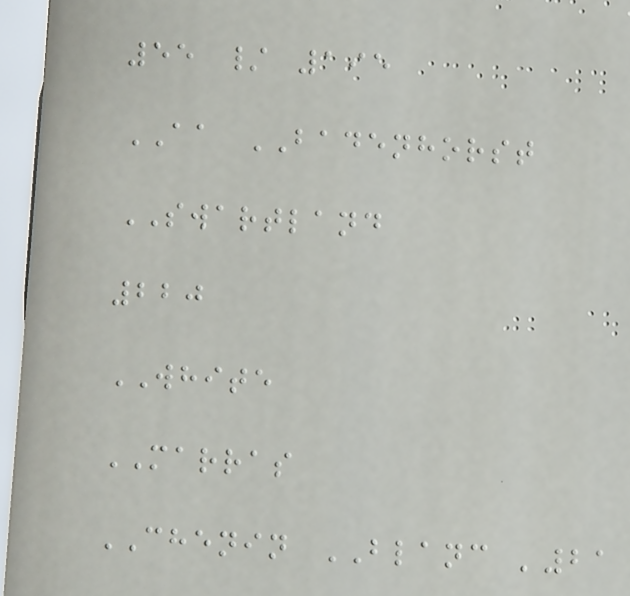55 / 195
AA BADENHORST
SWARTLAND
220
WHITE
MARRAS
CHENIN BLANC '21
